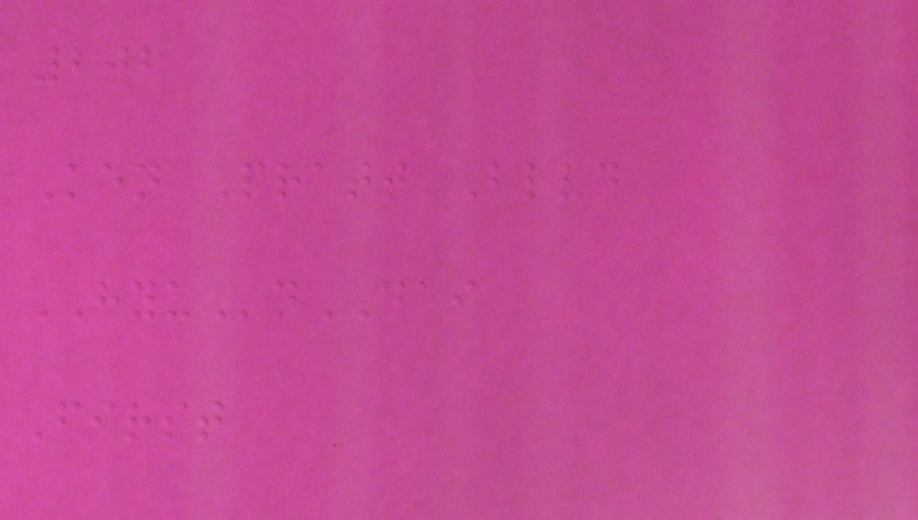202
Ken Pratt Blvd
HYUnDAI
First
